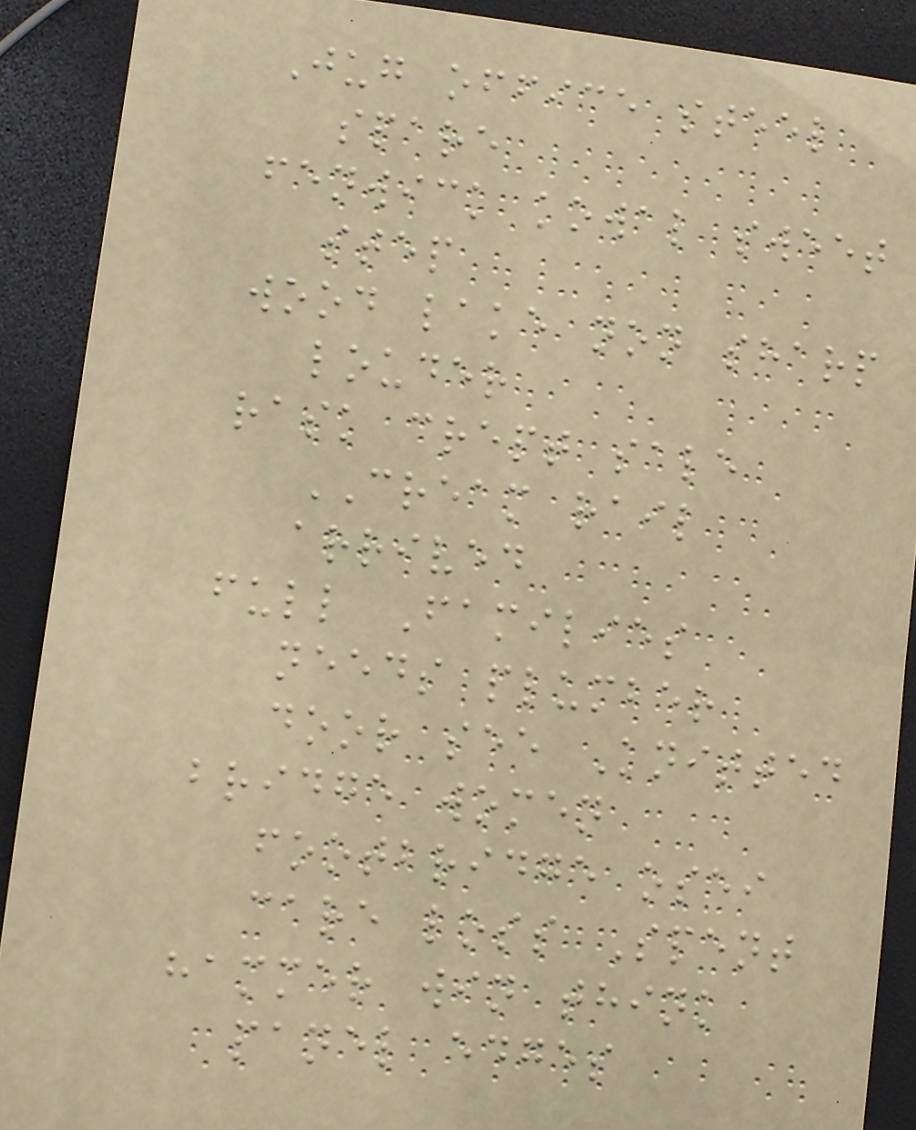Jug office steel
spare
fenwick kowal sweet
step
wood lake non sharp
louder
rask crept sale
CREAM rail
arrived
full Families
needs plumber
door see Knitted
bridge women
footbridge osei
care loss Spent
hammer win think
panel edges
